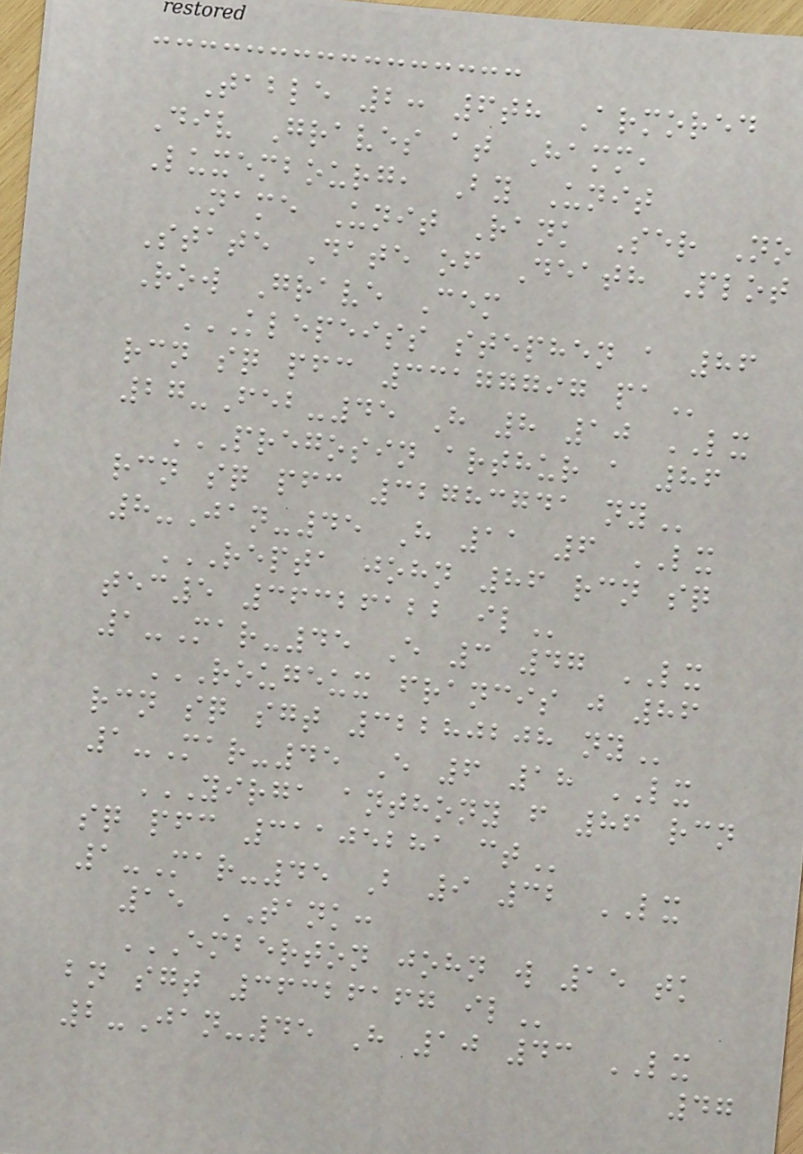Table 2: 6th Armored
Div Graves at Hamm,
Luxembourg, By Unit
Name Unit Rank Ser No
State Date of Death Plot
Row Grave Cem
KLEPEISS STEPHEN A 86
RCN SQ PFC 33177797 PA
27-Feb-45 H 8 10 LX
PREGOSIN ARTHUR A 86
RCN SQ PFC 32783741 NY
8-Jan-45 H 11 6 LX
REPTA JOHN 86 RCN SQ
TEC5 36326122 IL
1-Mar-45 E 3 47 LX
ROUGEUX FRANCIS J 86
RCN SQ SGT 32280208 NY
1-Mar-45 E 6 18 LX
YIRGA ANTHONY F 86 RCN
SQ PFC 31105281 CT
1-Mar-45 B 9 32 LX
15 TANK:
EMBERTON JOHN W 15 TK
BN SGT 36326167 IL
2-Jan-45 H 10 43 LX
47
